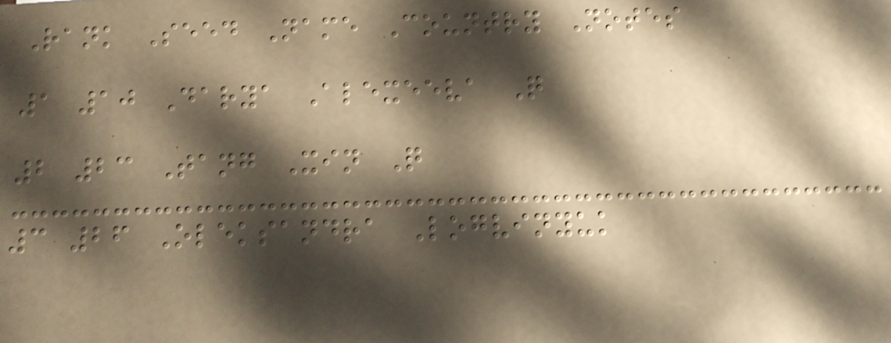Rank Seed Name Country Notes
1 10 Darya Alexeeva Q
2 23 Tang Xin Q
3 26 Oleksandra Logvinyuk
